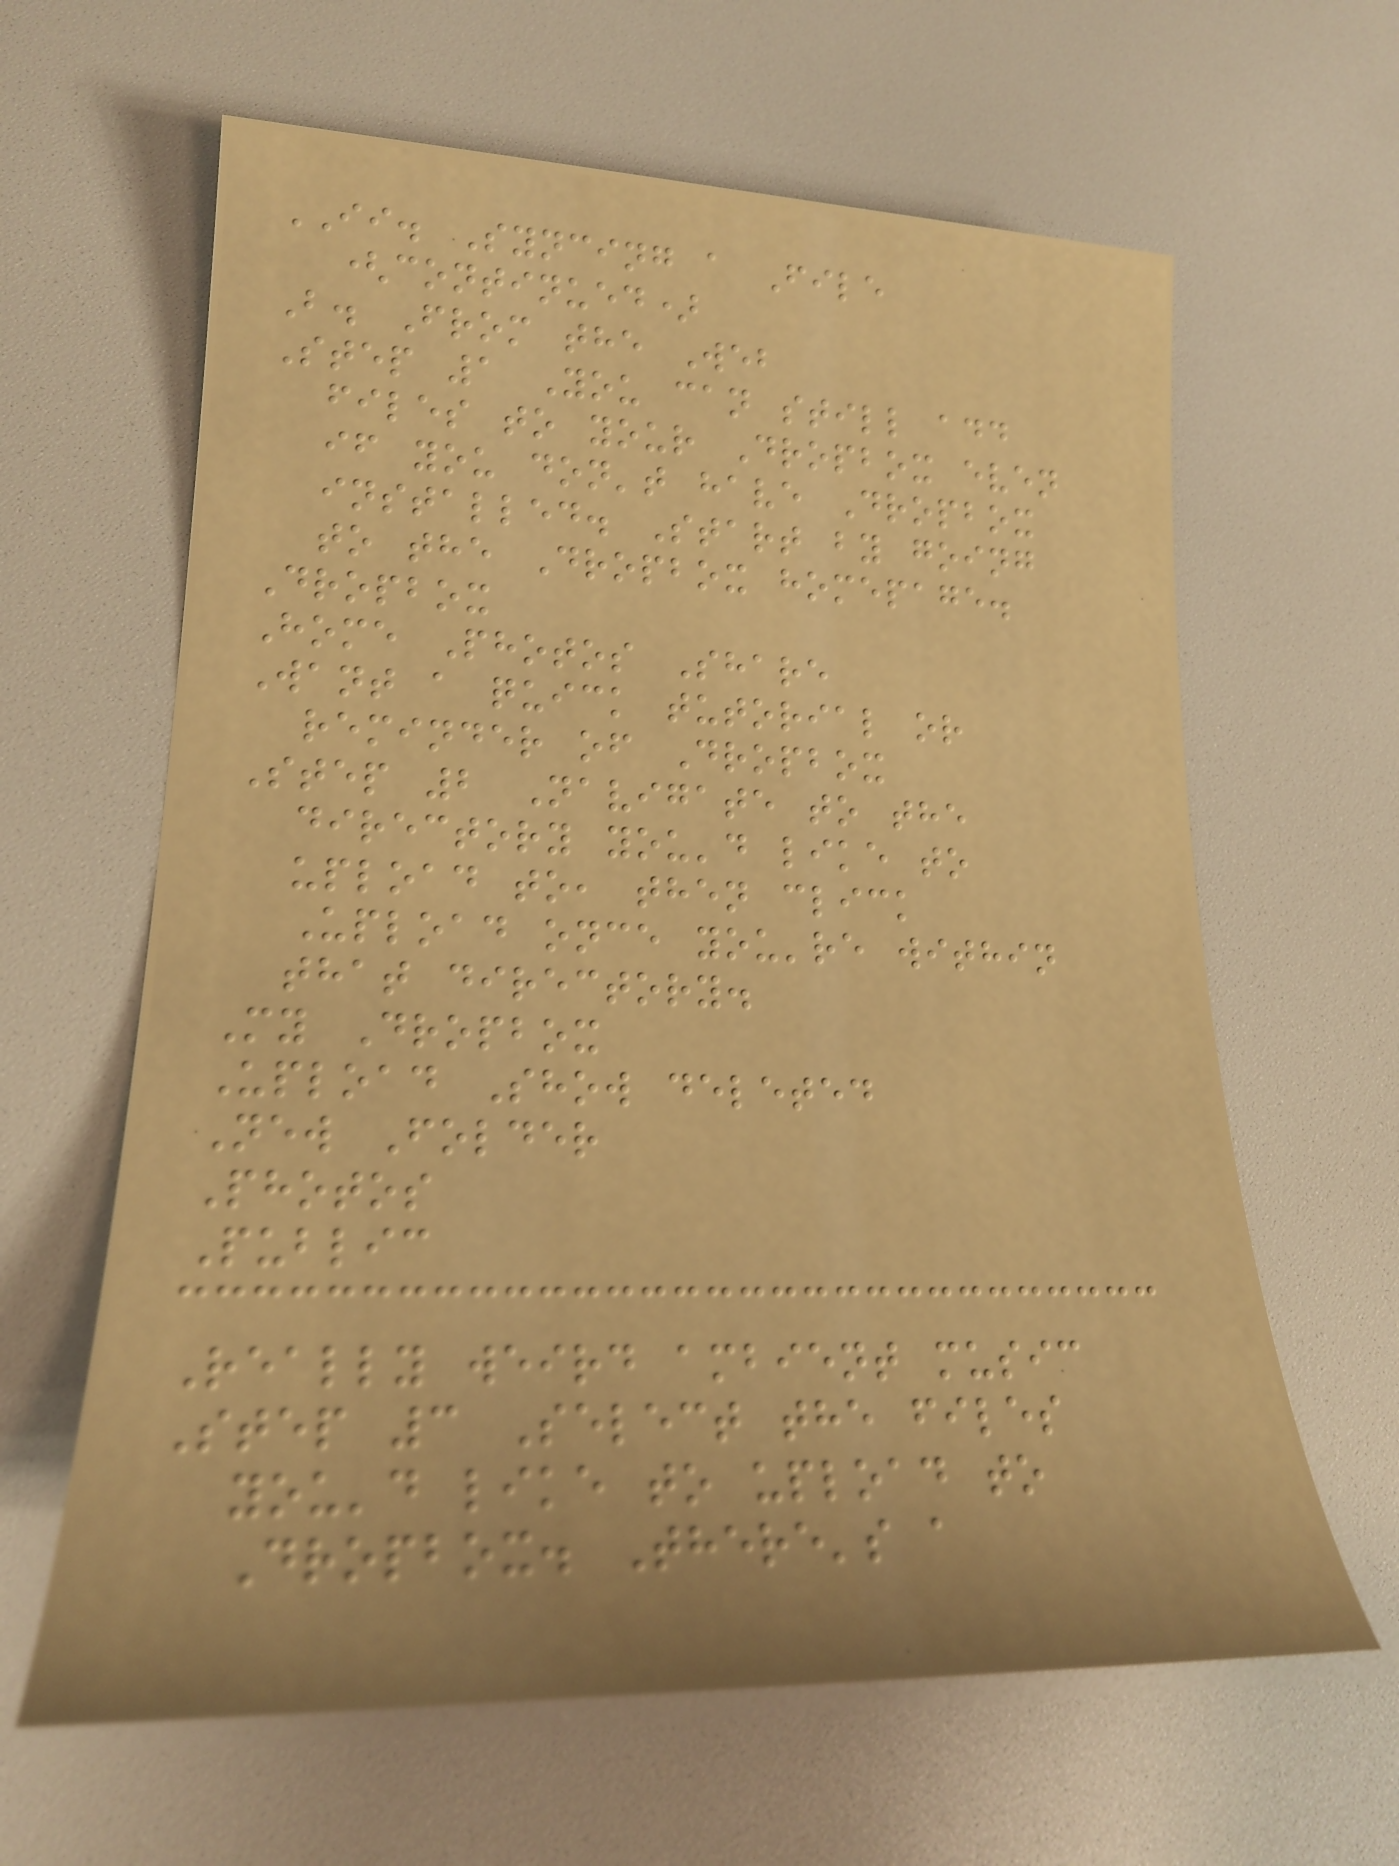II. Syncing a File
(continued)
B. From the Web
Step 1 You can still add
files to your Dropbox even
if you don't have Dropbox
installed. Start by going
to the Dropbox homepage.
Dropbox
Home Photos Share
Want a quick tutorial or
reminder of Dropbox
Step 2 Navigate to the
directory you'd like to
upload to, then click
Upload once you're within
that directory.
My Dropbox
Upload Show deleted
New Folder
Photos
Public
Really weird ambient music
Step 3 Select the files
you'd like to upload to
Dropbox. There's a
